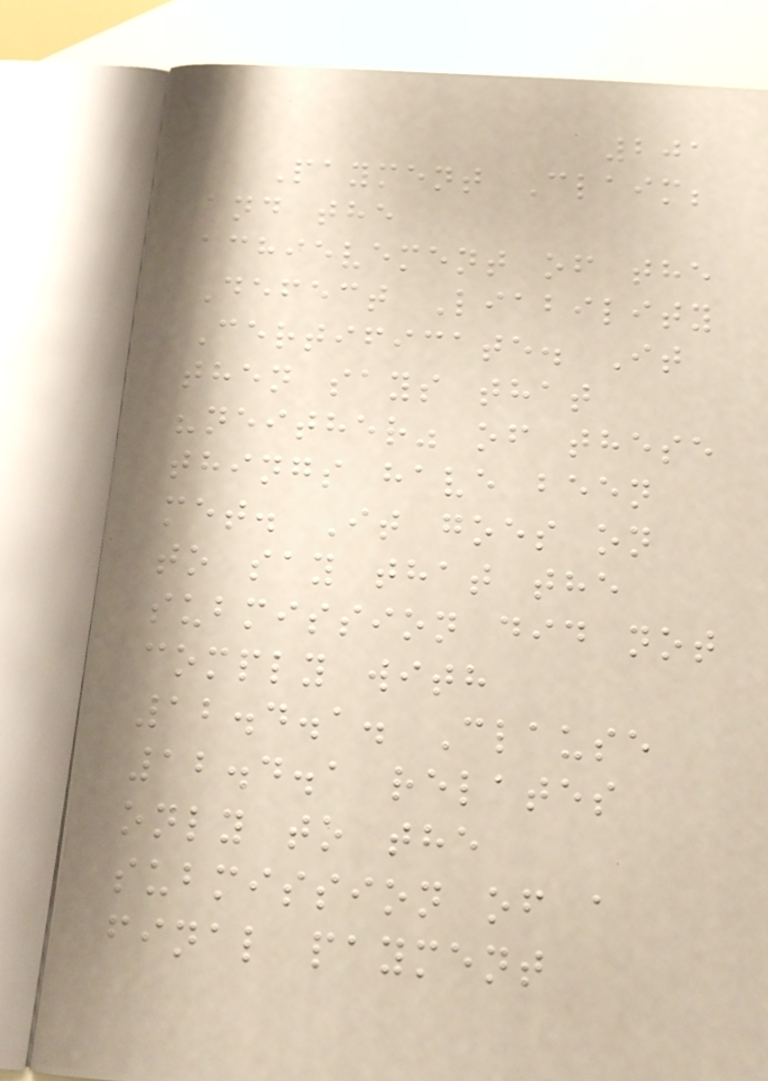201
Payment Claim;
and the
achievement of the
Defect Liability
Certificate. It
then says that
"neither" of these
things have been
met. It goes on
to say that the
submission did not
comply with
12.4.1. Clause
12.4.1 relates
only to the
submission of a
final payment
